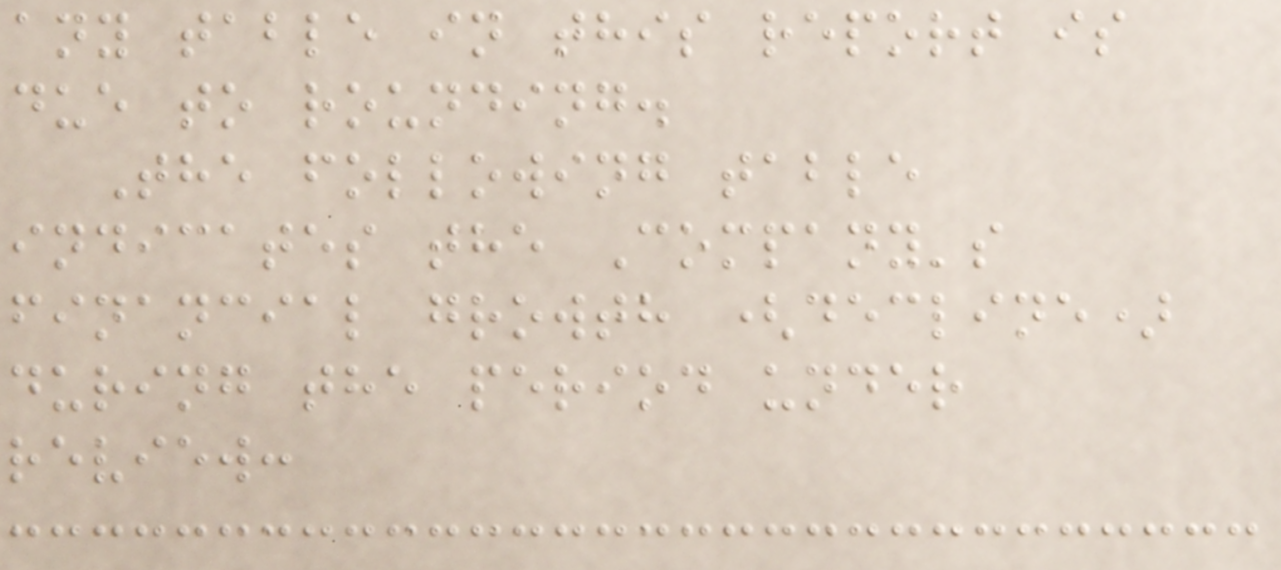any table in this report is
due to rounding.
The following table
indicates the Company's
financial growth (decline)
during the period under
review:
